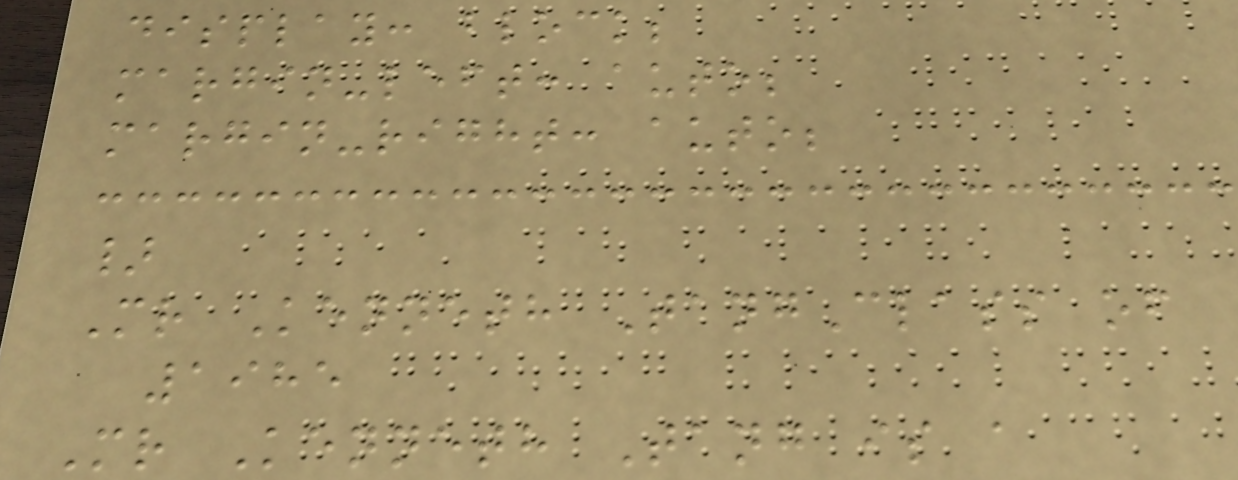display: block;
margin-left: auto;
margin-right: auto;
}
Mr Kenneth TangClass of
1985
Mr Kenneth Tang is a
